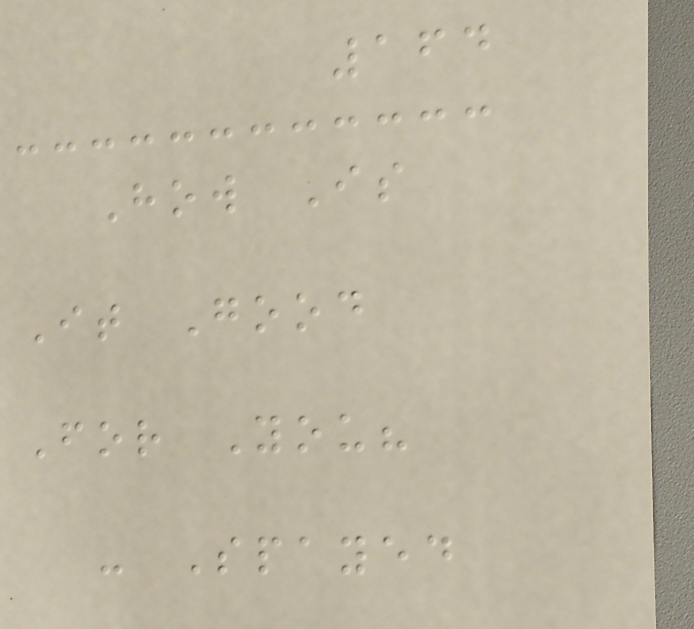164
How Is
It Good
For You?
- Spayed
